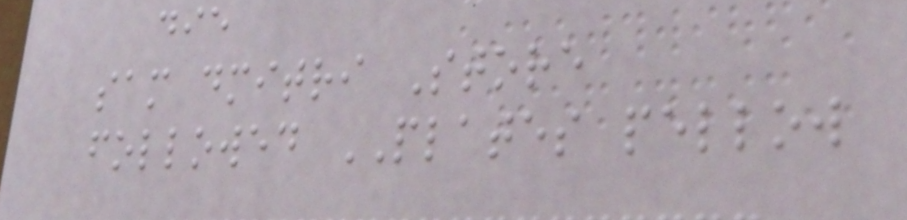die
sam dmitri Store
followed PLATES pellow
